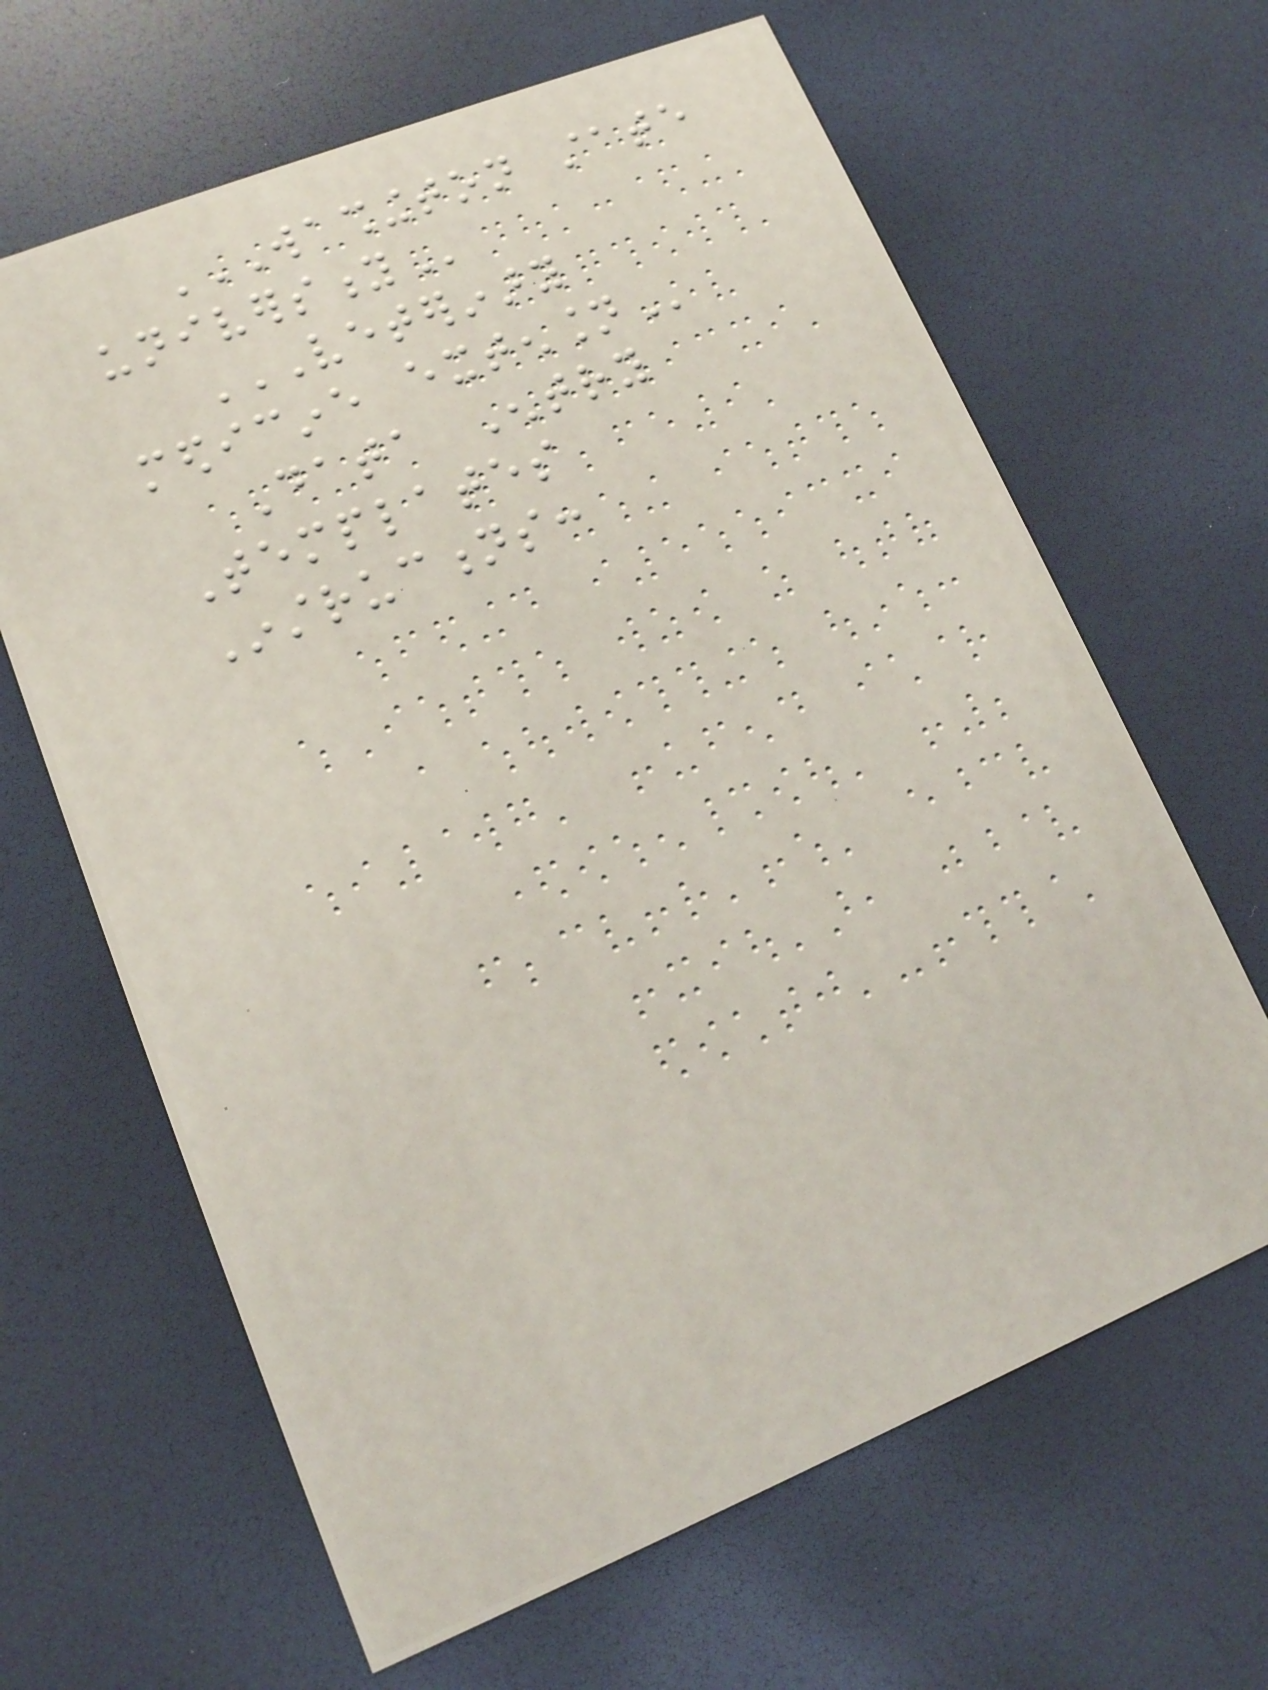WASHINGTON STATE
UNIVERSITY
VETERINARY
MEDICINE EXTENSION
Data Entry
Templates
Instructions:
